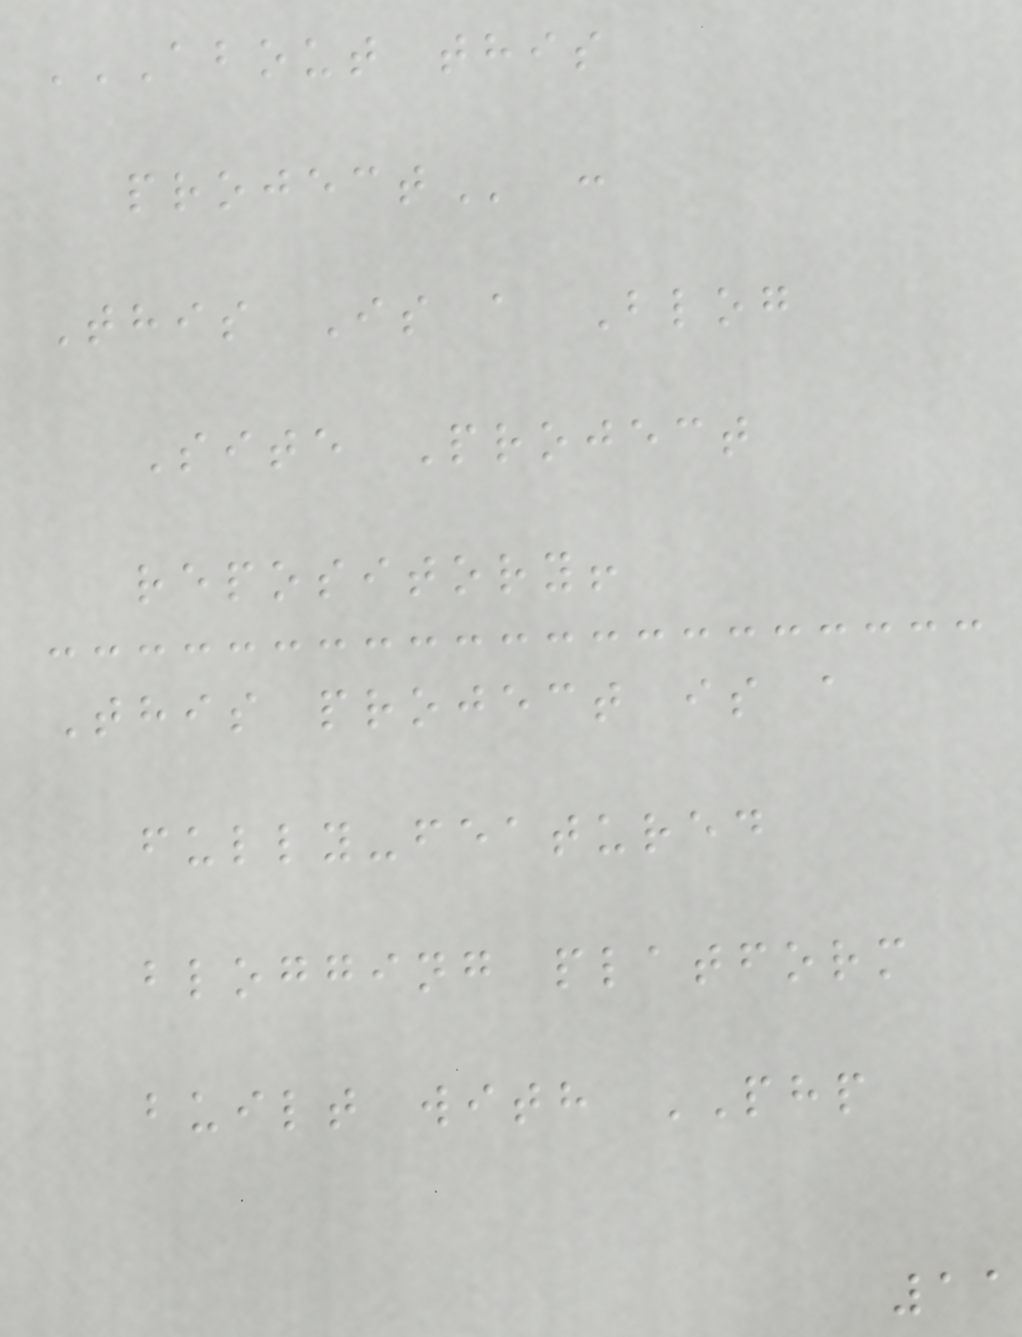ABOUT THIS
PROJECT :
This Is a Blog
Site Project
repository!
This project is a
fully-featured
blogging platform
built with PHP
11
